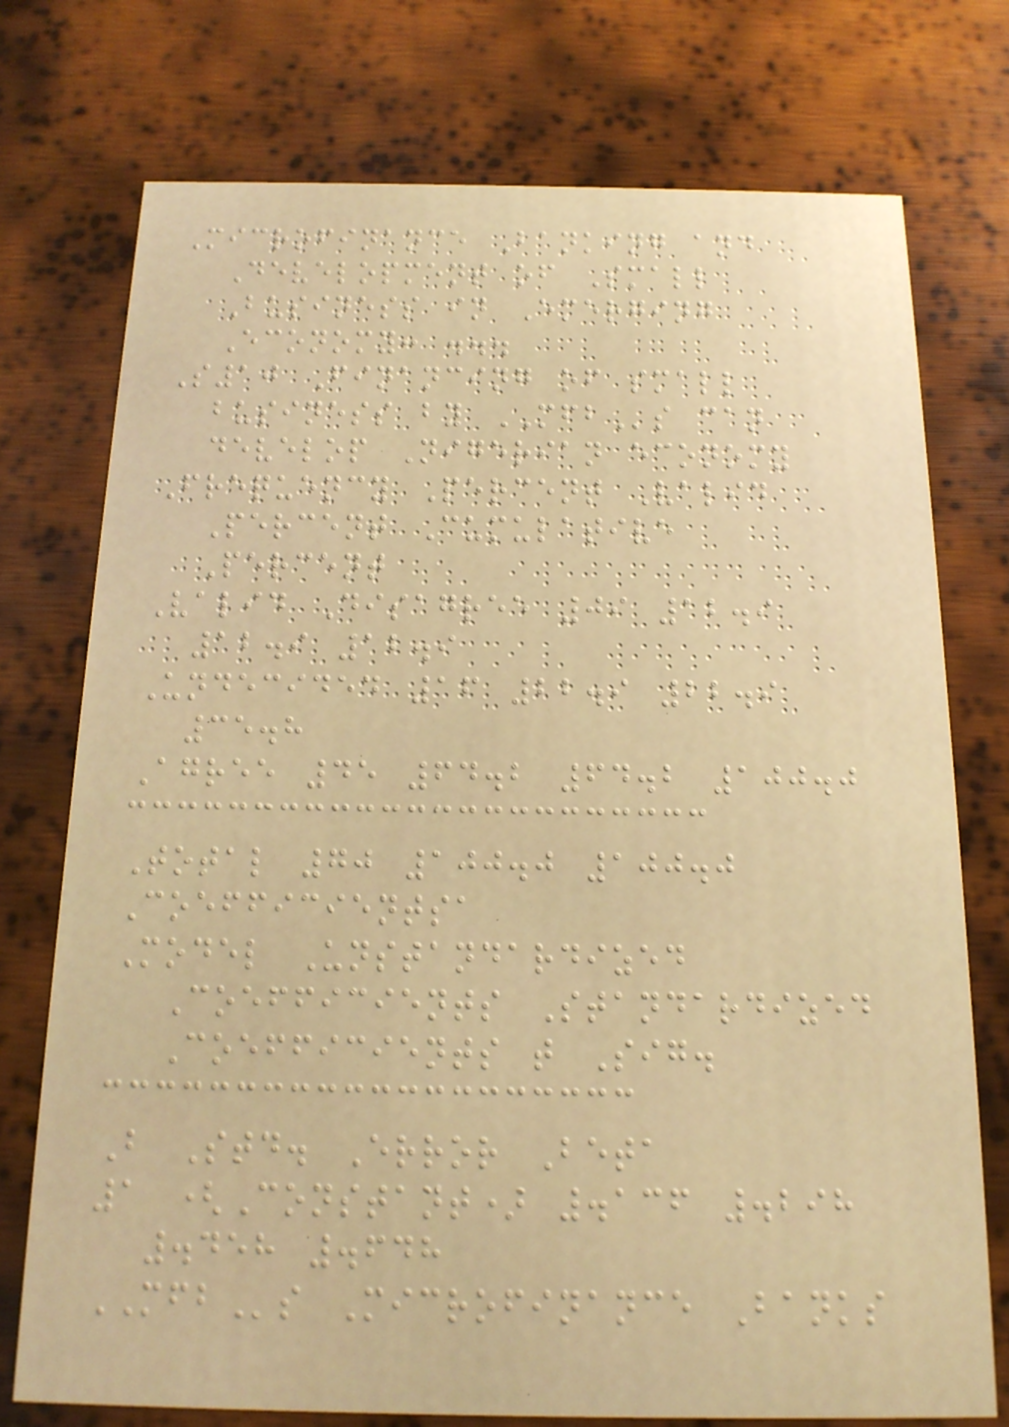Microfinance Banking and
Development of Small
Business in Emerging
Economy: ...
S10 Financing of small
business by MFBs can
develop Nigerian economy
Frequency Percent Valid
Percent Cumulative
Percent
Valid Disagree 09 12.9
12.9 12.9
Undecided 16 22.9 22.9
35.8
Agree 45 64.2 64.2 100.0
Total 70 100.0 100.0
Coefficientsa
Model Unstandardized
Coefficients Standardized
Coefficients t Sig.
B Std. Error Beta
1 (Constant) .136 .298
.458 .648
MFBs Microfinance Banks
